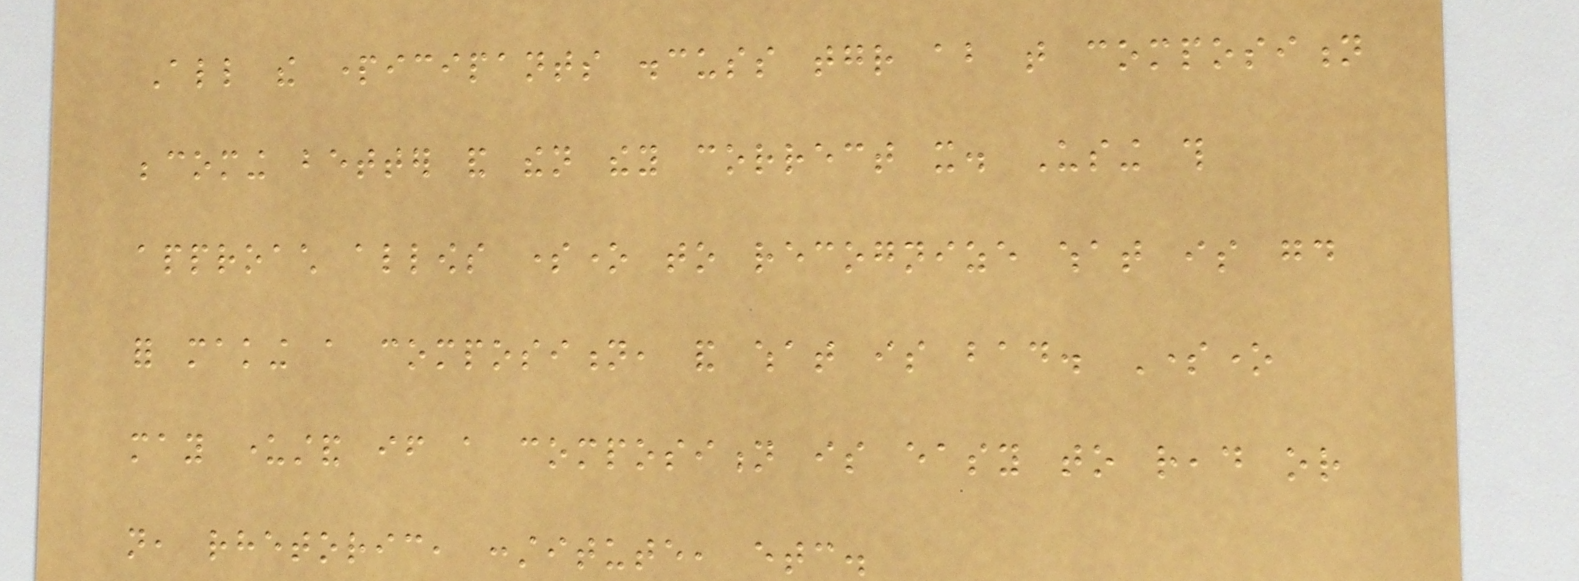All the participants discuss together about that composition
becoming better and then they correct it. Using this
approach allows someone to recognize what is good
for making a composition, and what is bad. Someone
may understand if a composition is easy to read or
not, rhetoric, constitute, etc.
